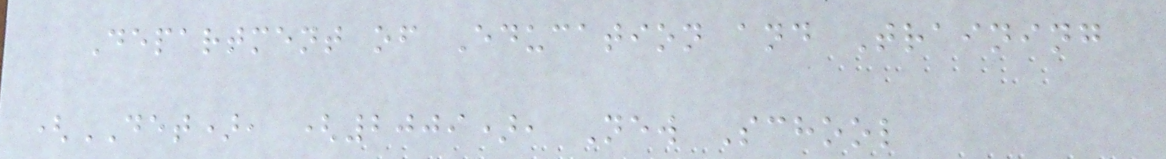Department of Education and Training
(DET), (2009), New School
